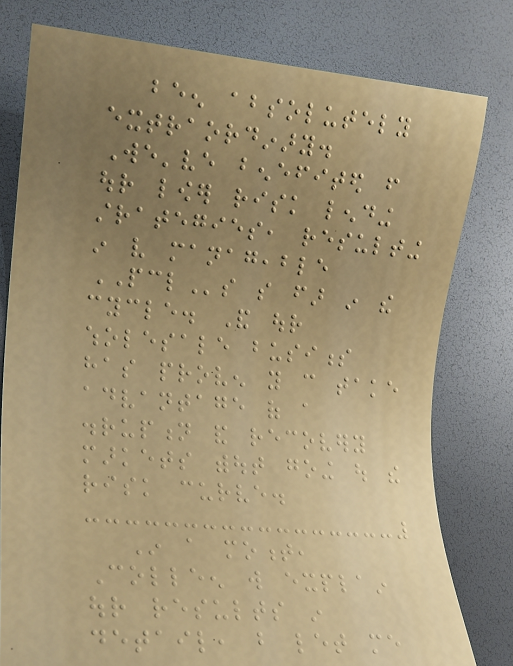been absolutely
extraordinary.
We've benefited from
our lower risk lending
strategies, resulting
in very manageable
PCLs so far in the
cycle. And our
wholesale business
has proven you can take
advantage of a
disruption and recovery
markets without going out the
risk curve.
In a moment,
Colleen will explain
our results in
detail, but let me
